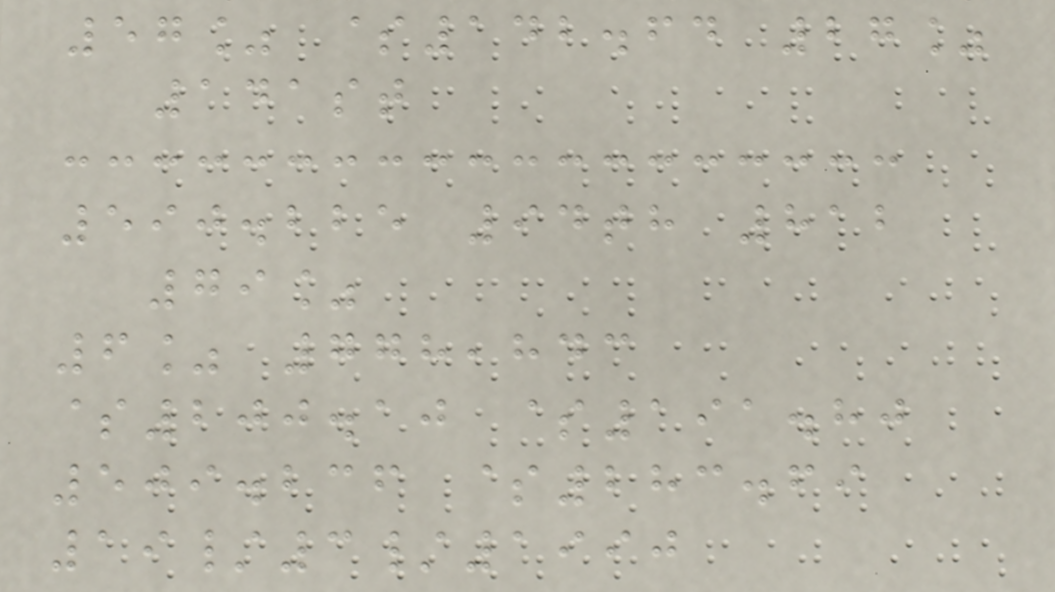57% $142.64 27%
141st
590.225 94th 812
79%
6% 778,843
$200.10 $191.80
509.236 $283.69
19/3/1990
